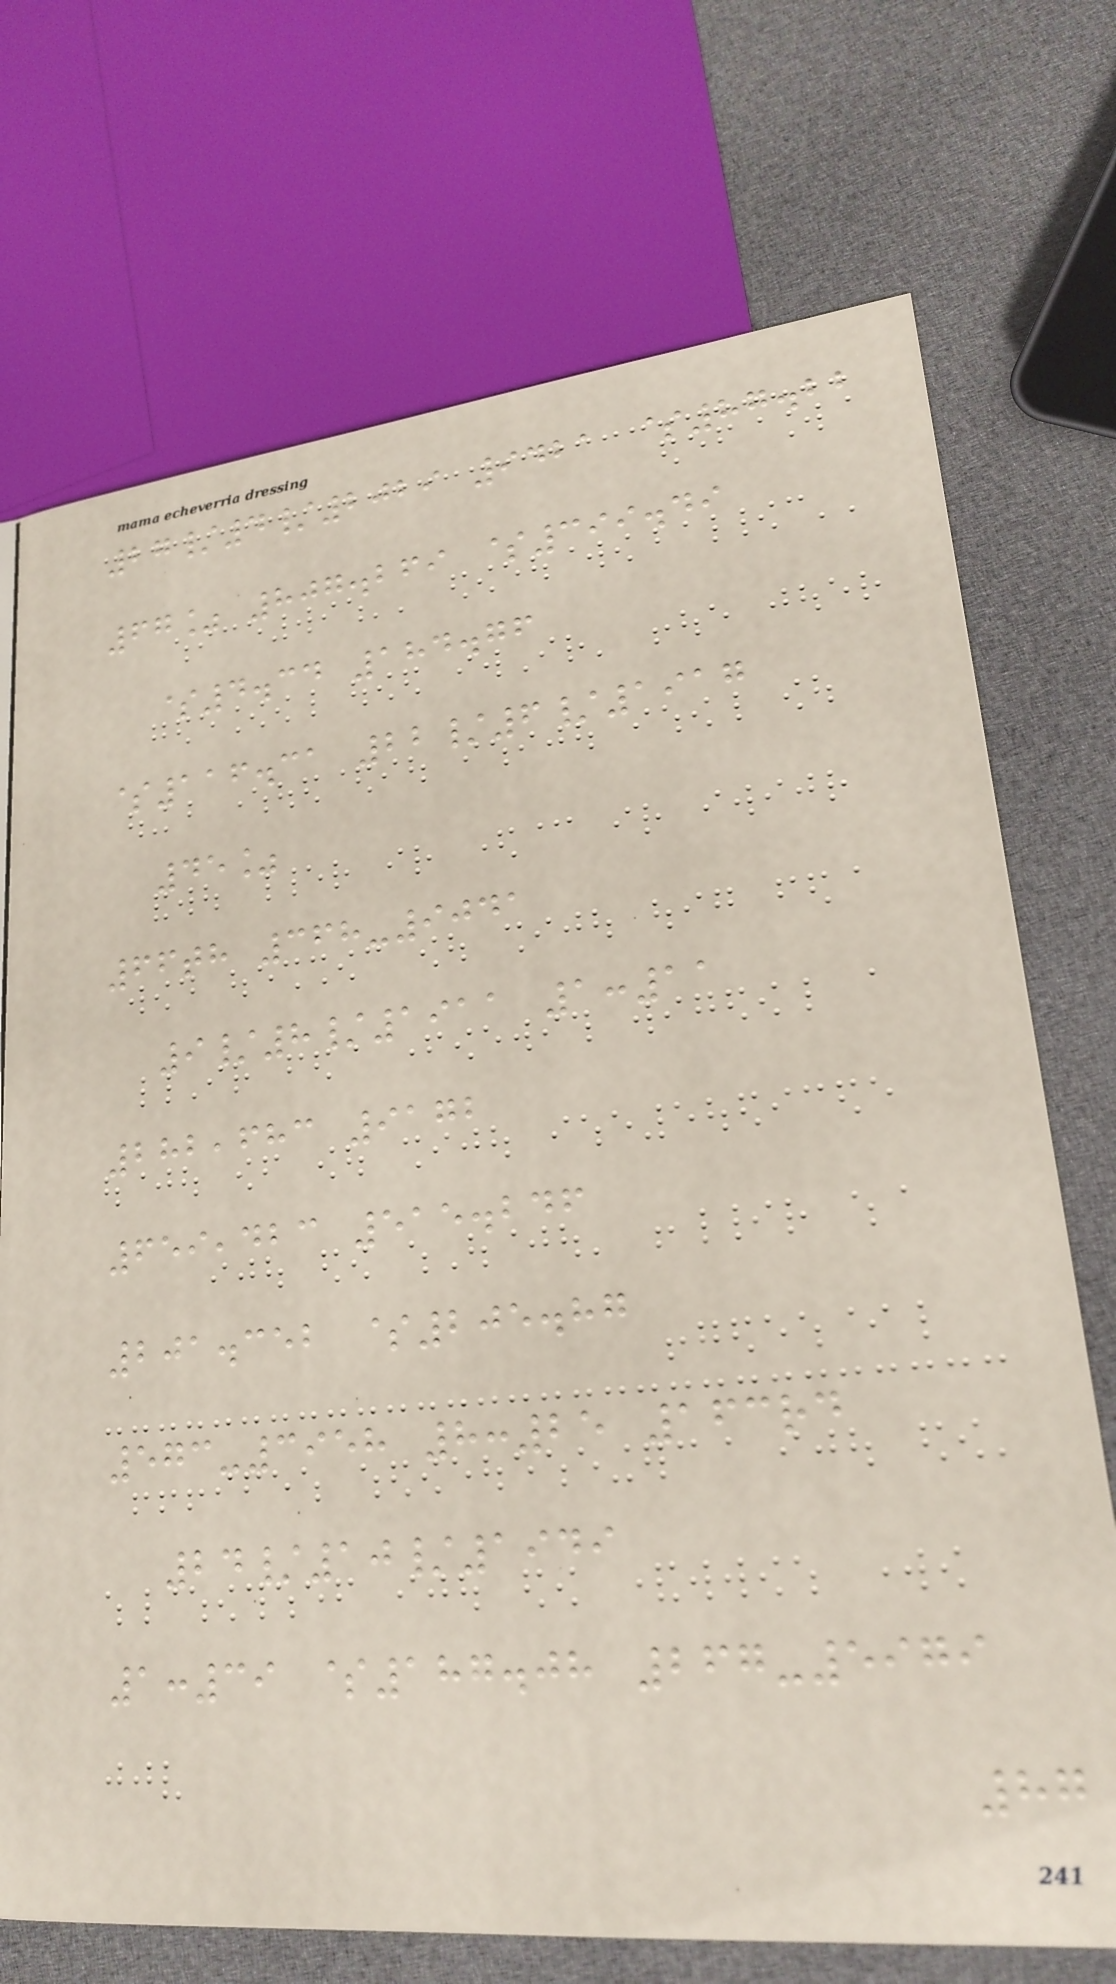27/4/2029 9421 $87.22
67% 807.269 $399.49
$4.34 184.76
$116.31 22/6/1917
45%
66th 368-9041
9/8/1911 1:11
282,683 9172
659,423 515.246
201.352 $205.87
573-3958 8:25 163rd
24/10/1949
1:39 $187.08 267-5979
87
